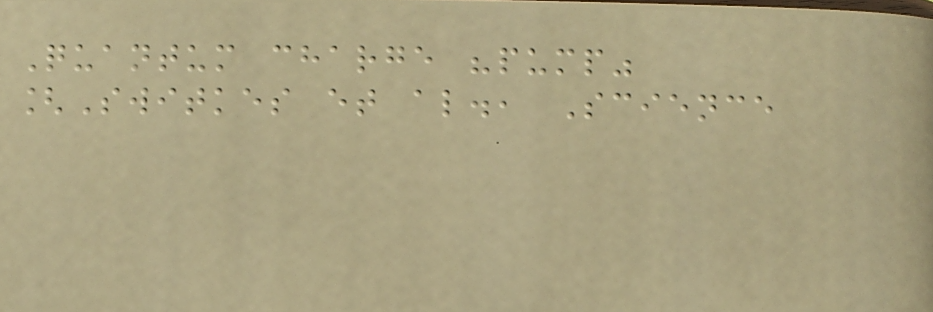Quantum charge "pump"
[Switkes et al., Science
